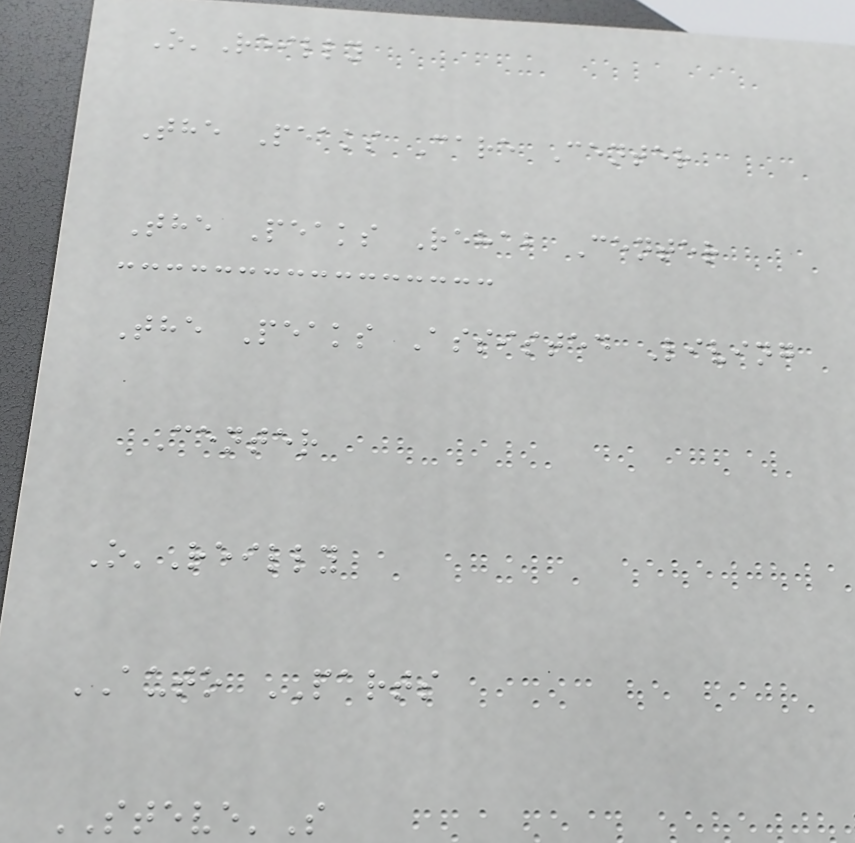O'Reilly
The Peaks Care Center
The Peaks Rehab Center
The Peaks Assisted Living
Center
O'Reilly
AUTO PARTS
STEVE'S
